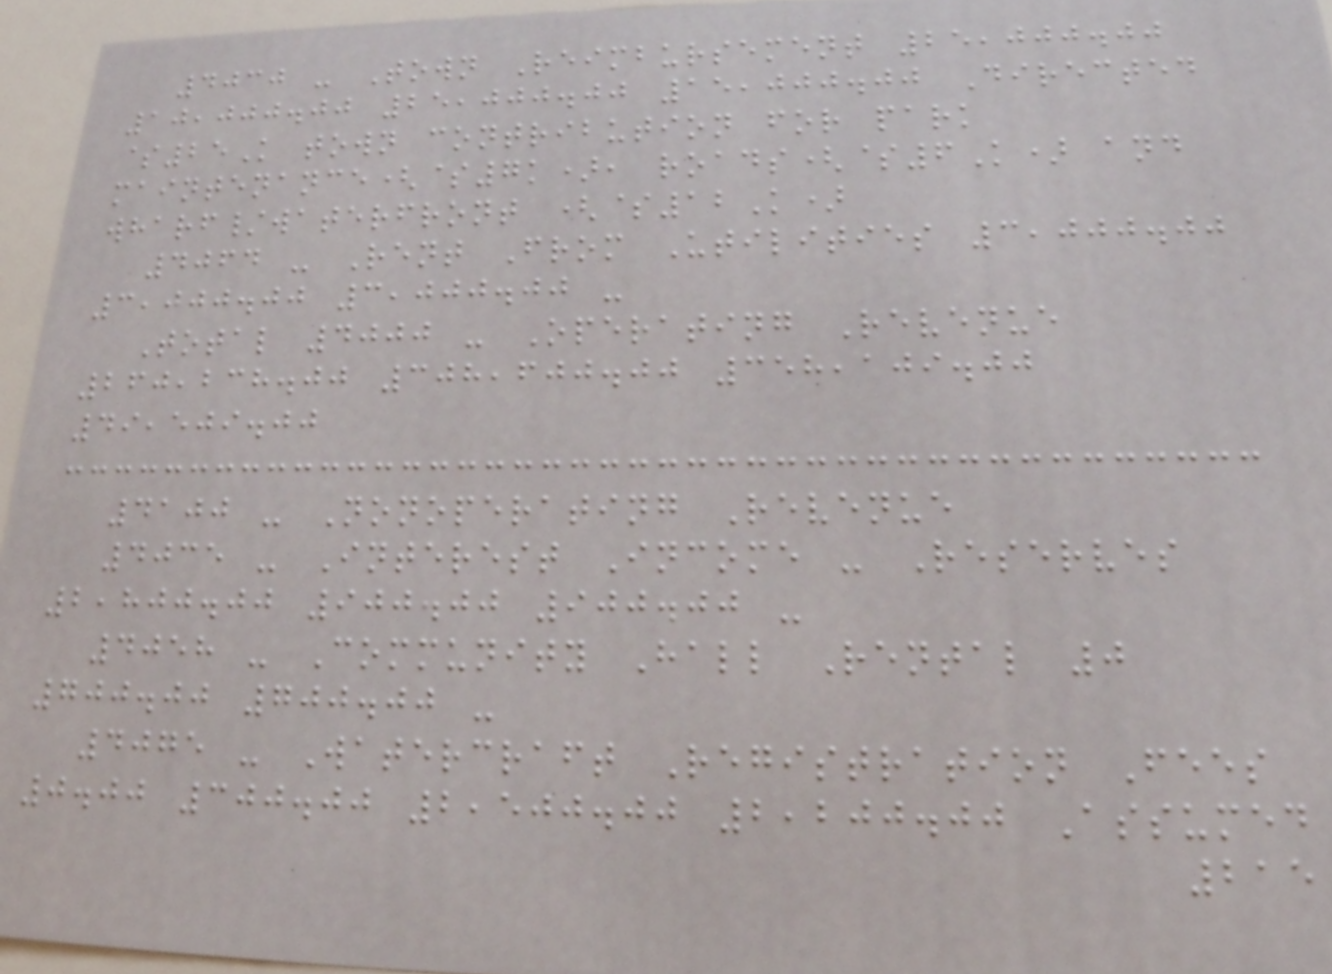4030 - Town Reimbursement 25,000.00
10,000.00 25,000.00 15,000.00 Directed
$25K town contribution for park
maintenance($7k), roads($6K) and
wharf/waterfront ($12K)
4064 - Rent From Utilities 3,000.00
3,000.00 3,000.00 -
Total 4000 - Operating Revenue
260,238.00 308,600.00 358,109.00
49,509.00
4100 - Nonoperating Revenue
4035 - Interest Income - Reserves
2,800.00 900.00 900.00 -
4058 - Community Hall Rental 0
700.00 700.00 -
4075 - Watercraft Registration Fees
0.00 300.00 2,500.00 2,200.00 Assumed
215
